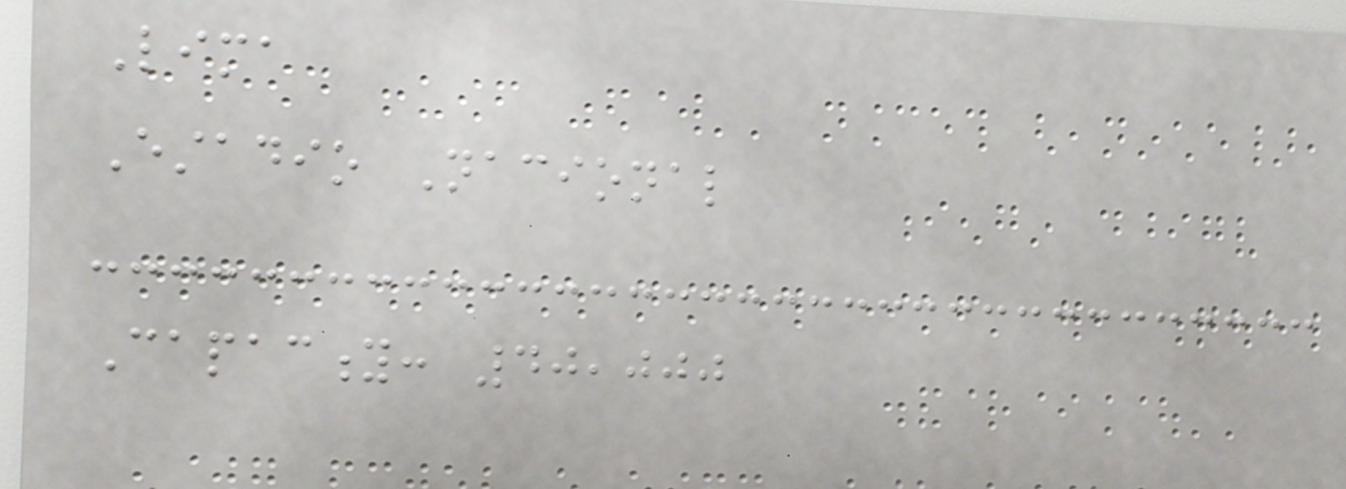Lima
Estadio Nacional
Capacity: 40,000
